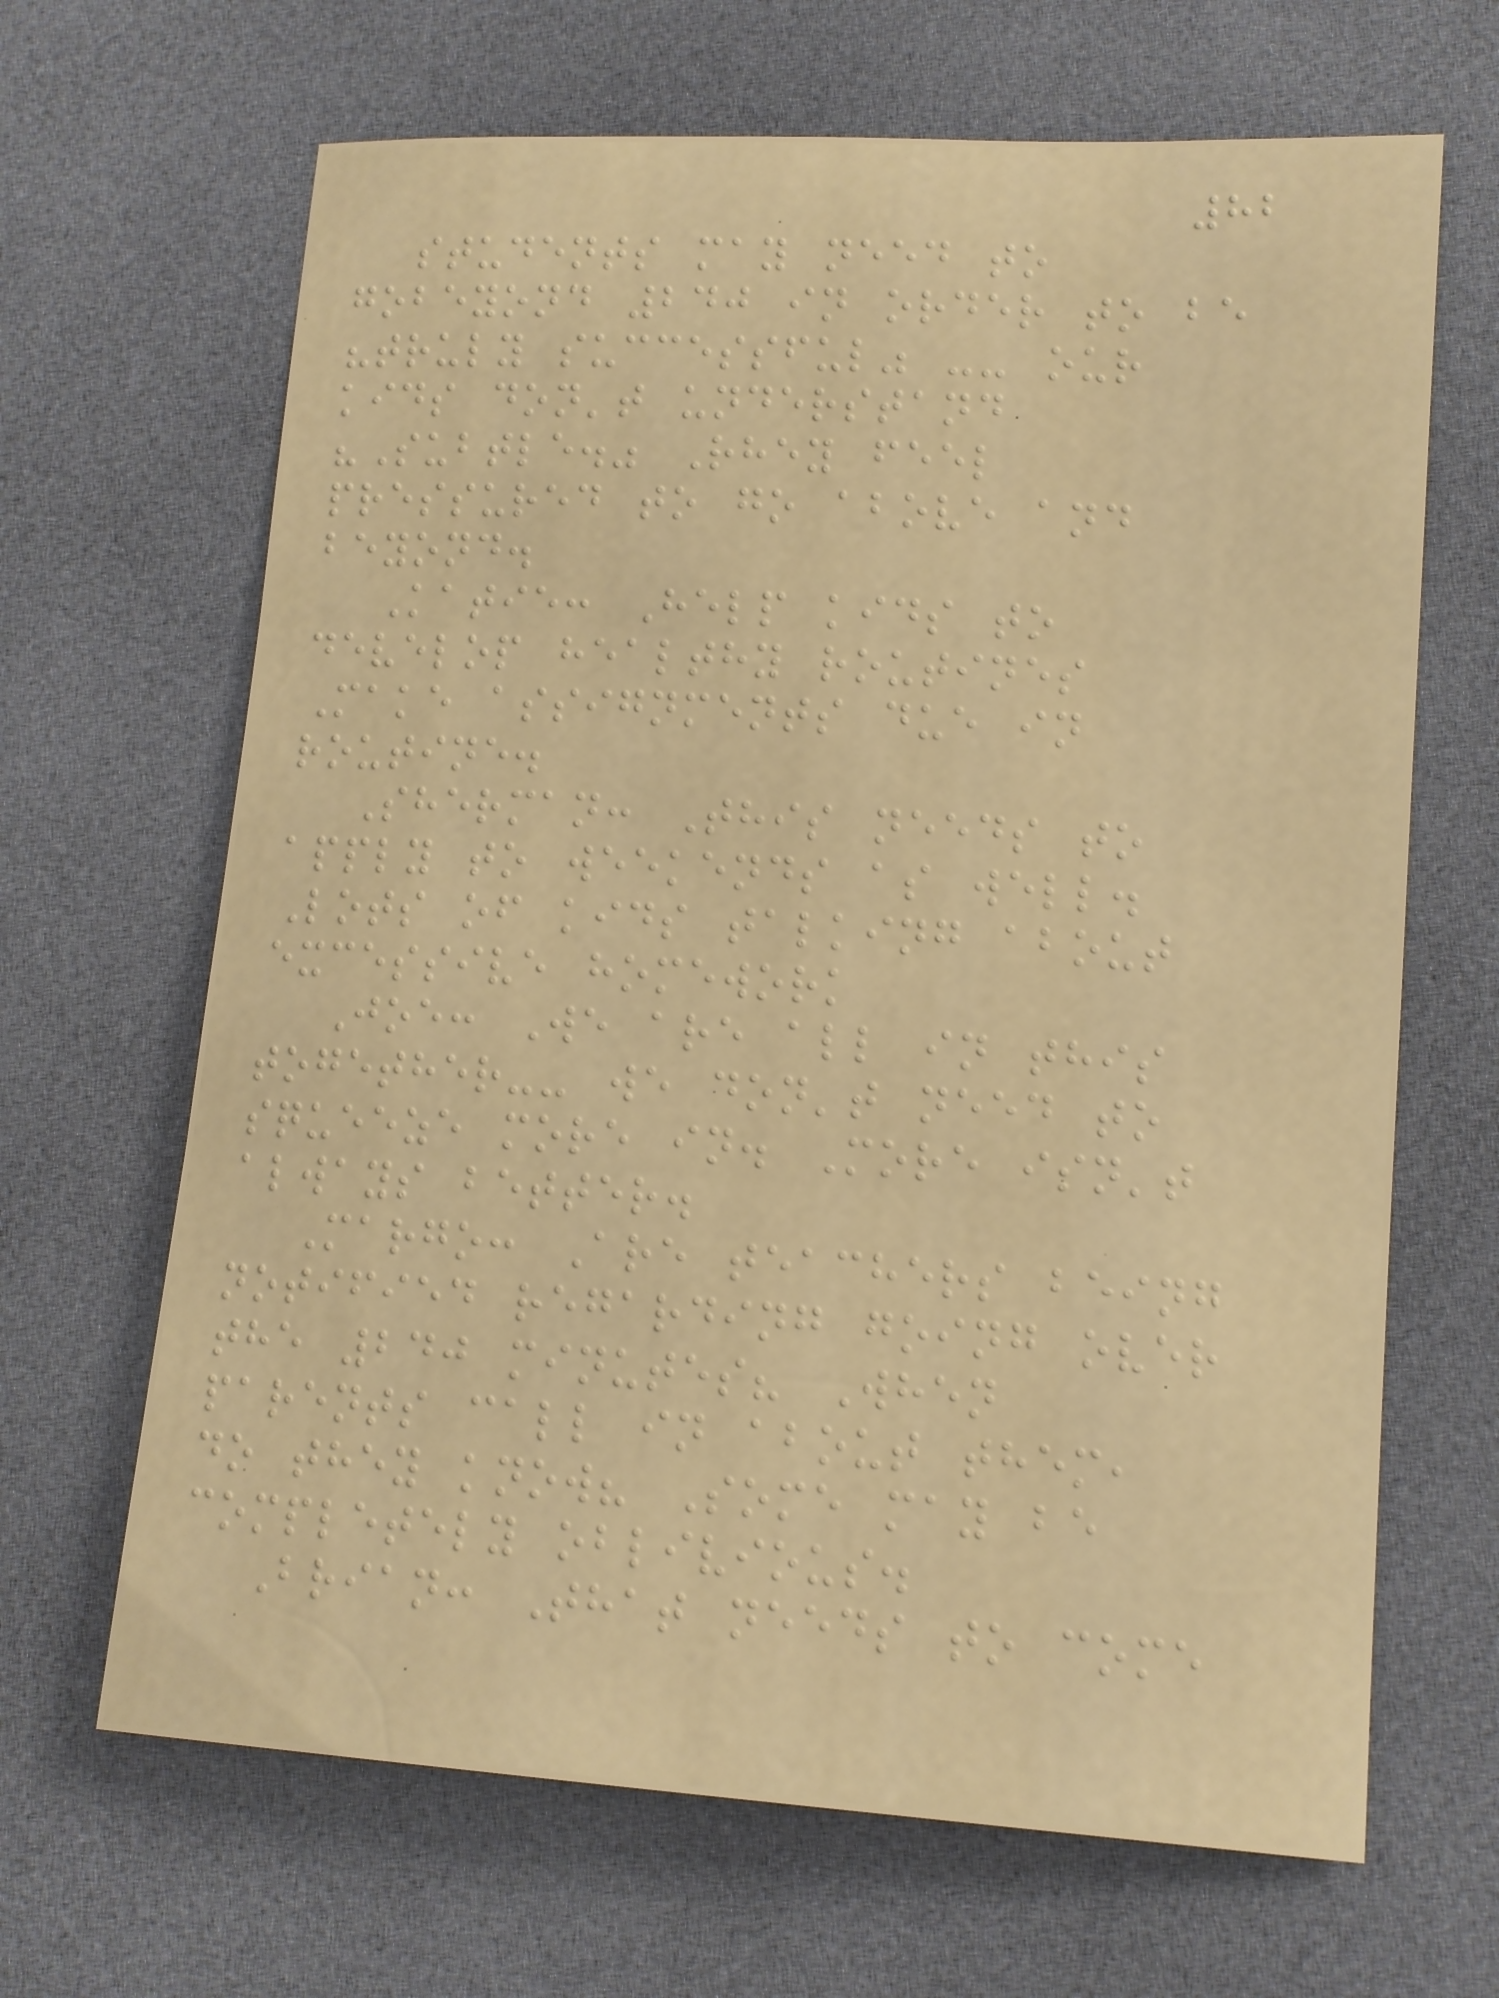82
students may need to
gobeyond 240 in order to be
"truly successful" -- our
kids don't understand
"Subtle." Rhey feel
pressured to go above and
beyond.
Katie: Help kids to
develop healthy routines
Make assignments due in
routine.
Sherman: This needs to
apply to weekends as well.
Lots of kids talking about
excessive homework
Joe: We are all in this
together-- we don't need to
squeeze more in. More isn't
always better.
Margo: Are teachers being
notified regarding going over
the 240 minutes? When
parents call in about them,
do they know? Some may be
completely oblivious.
Brian: That needs to come
